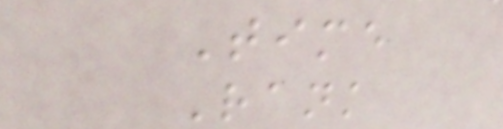Time
Rank
